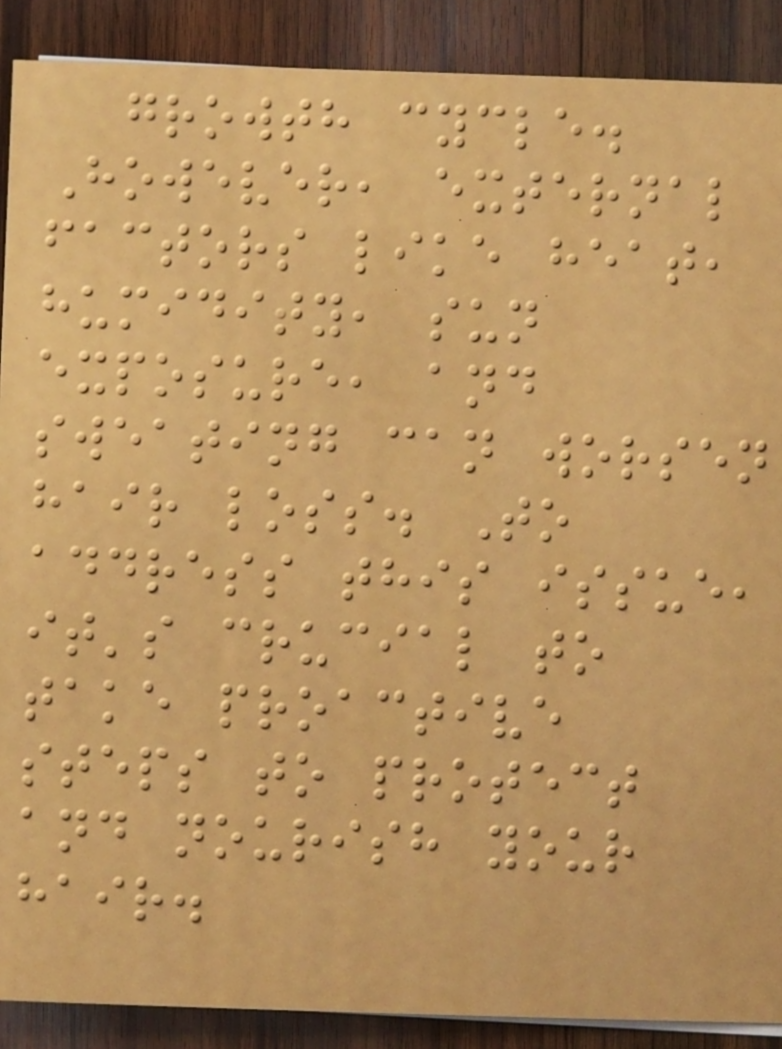growth cycle.
However, external
factors like heat,
humidity, sun
exposure, and
sweating can worsen
hair loss. To
address this issue,
it's crucial to
take proactive
steps to protect
and nourish your
hair.
